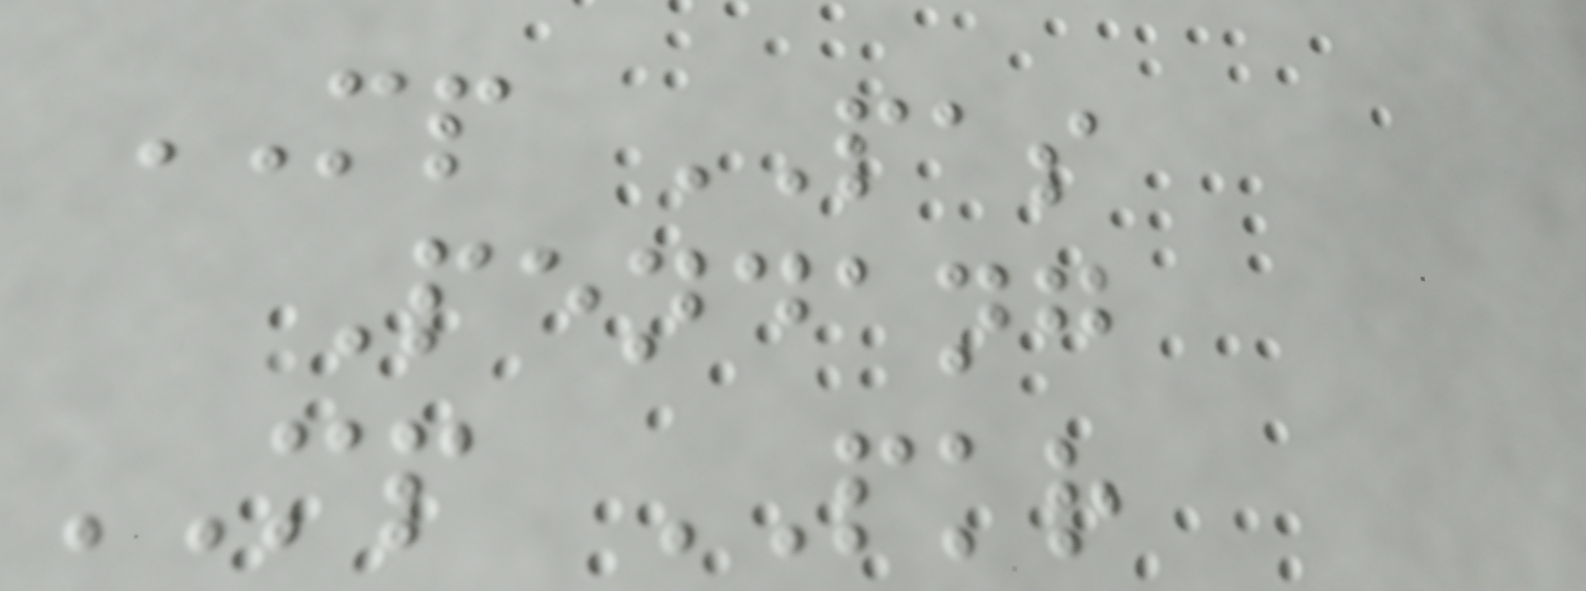MP PAS
Pendang
MP PKR
